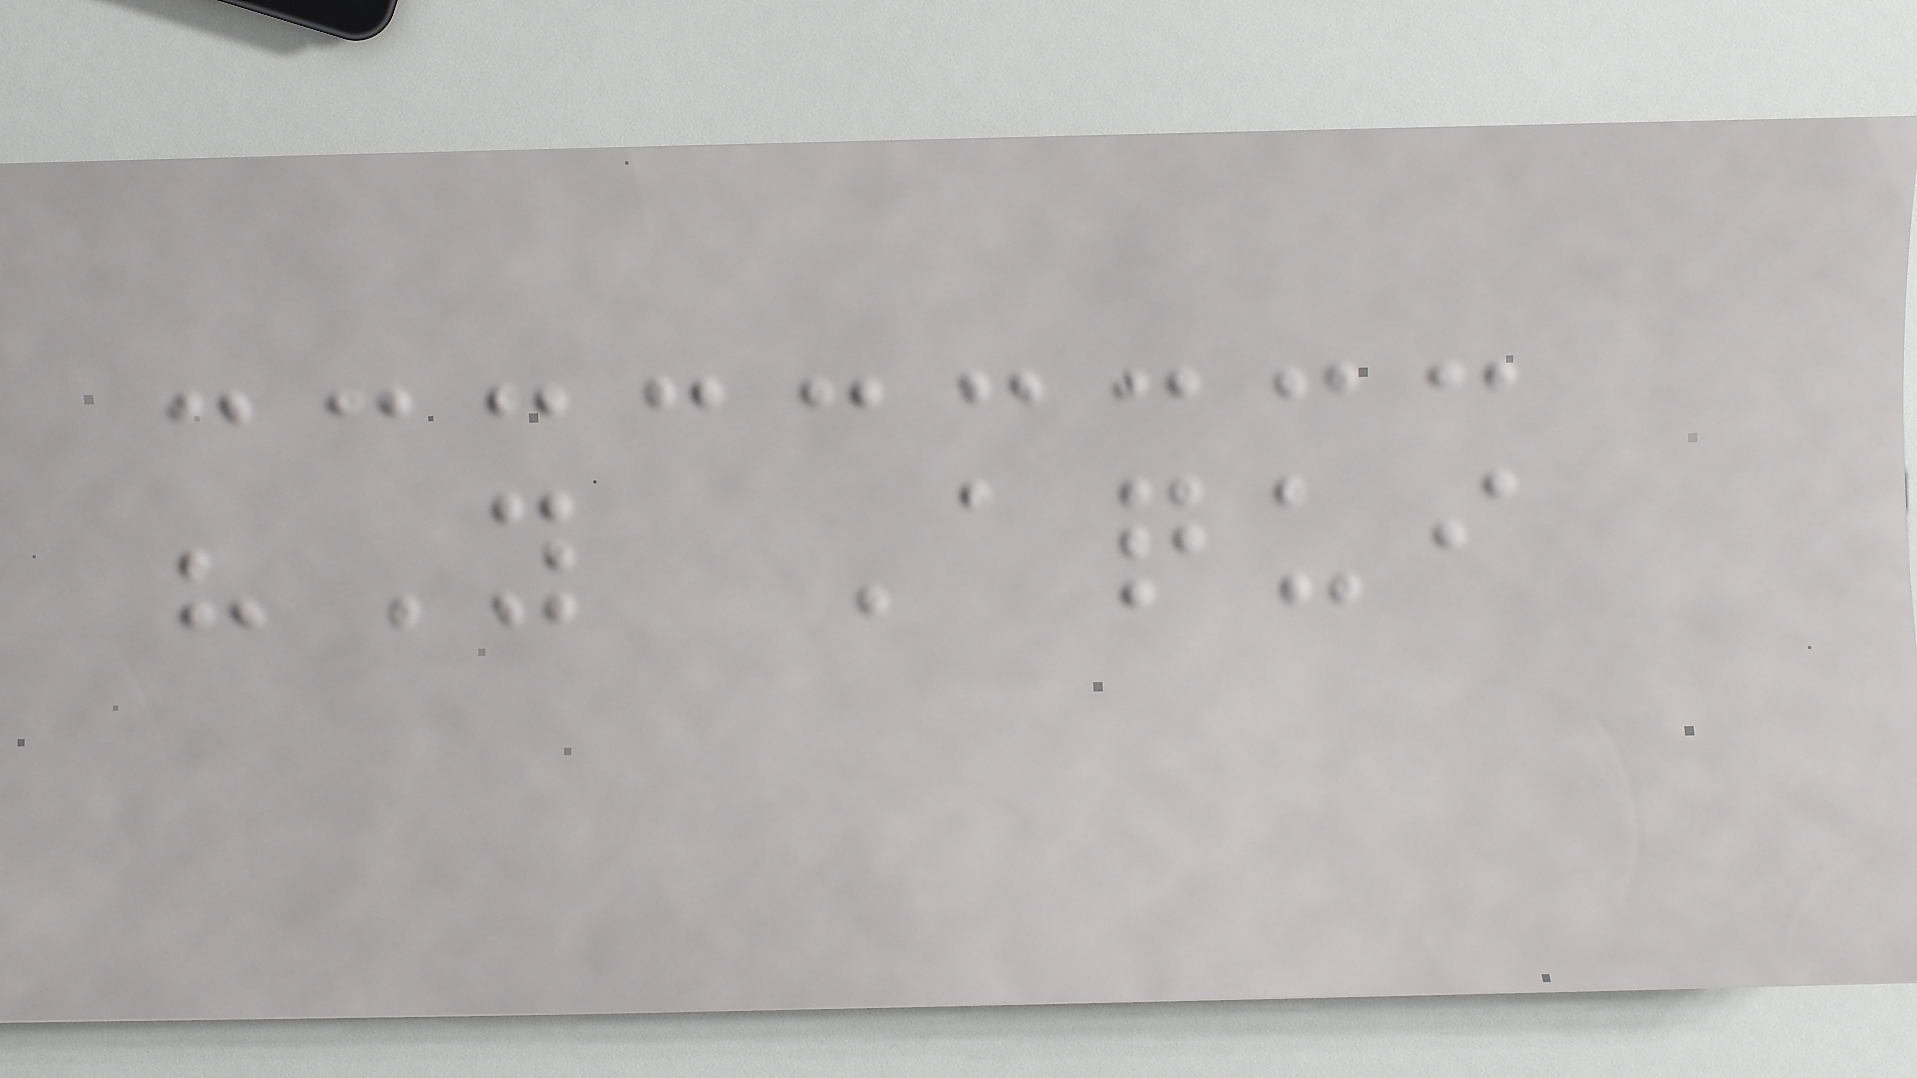"Y Aqui
